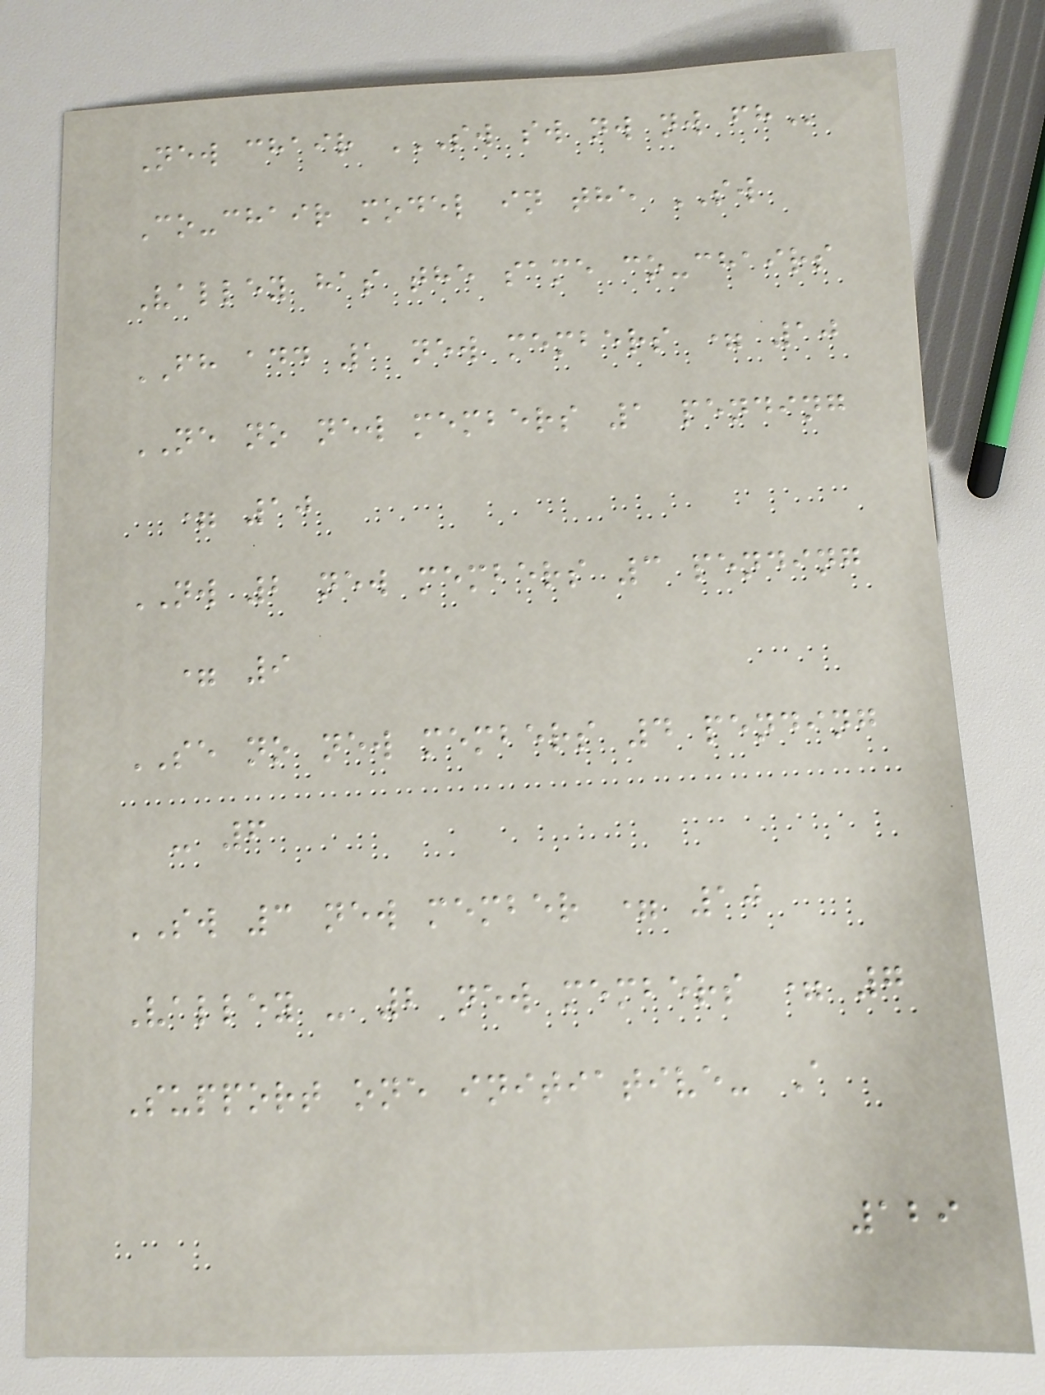New chair SW SW NW NW FH
Co-chair model in the SW
Valley has the same co-chairs
FH add 1 new members = 10
NE no new members 1 pending
= 10
NW 2 new members 3 pending
= 9
SE no new members 4 pending
- 6
SW 3 new member = 10
Valley - 2 new members = 7
Support one initiative- A
129
